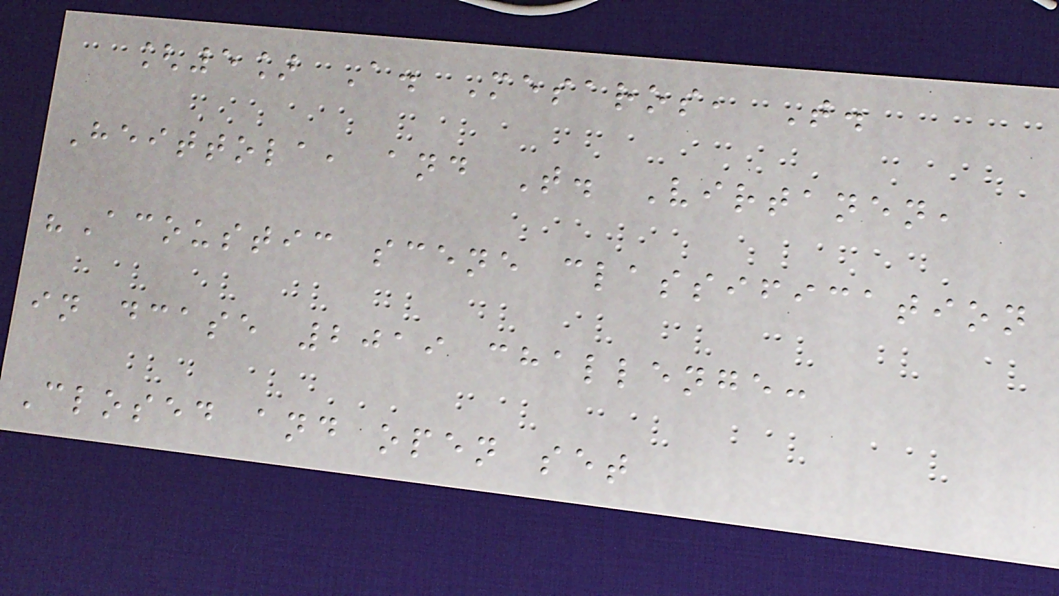[5] A. Mesaros, T.
Heittola, and T. Virtanen,
"Acoustic scene classification
in dcase 2019 challenge:
Closed and open set
